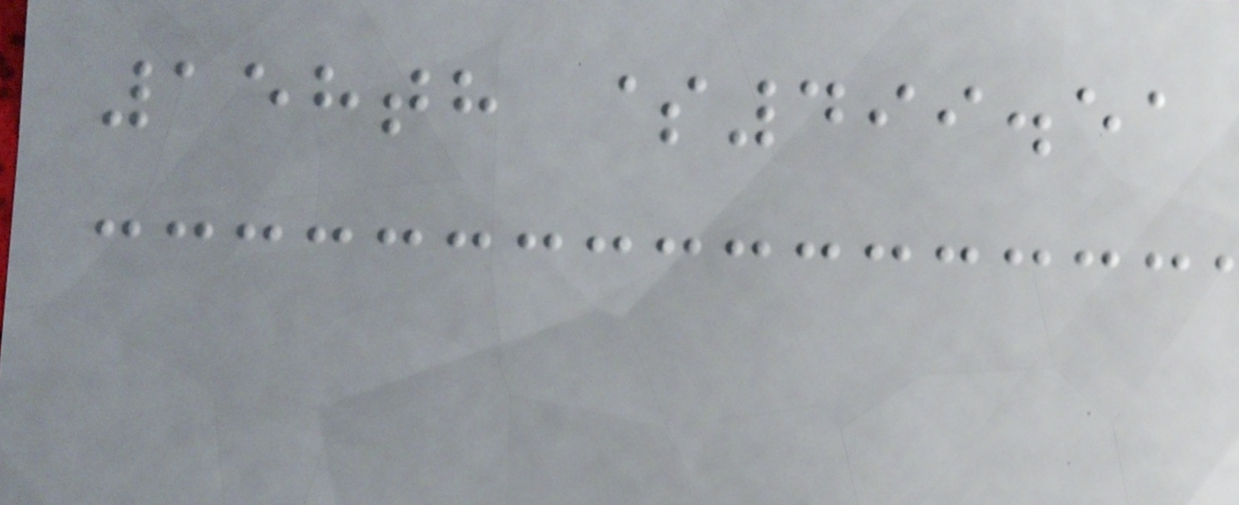158th $499.51
